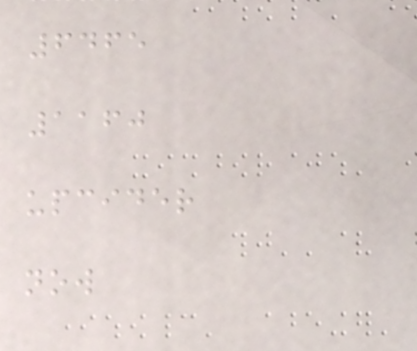6465
1160
upcider
now
